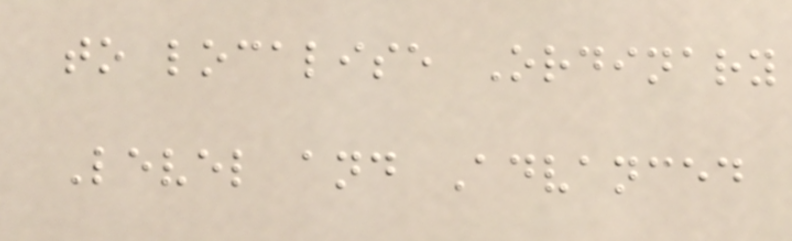to localise Ordinary
Level and Advanced
